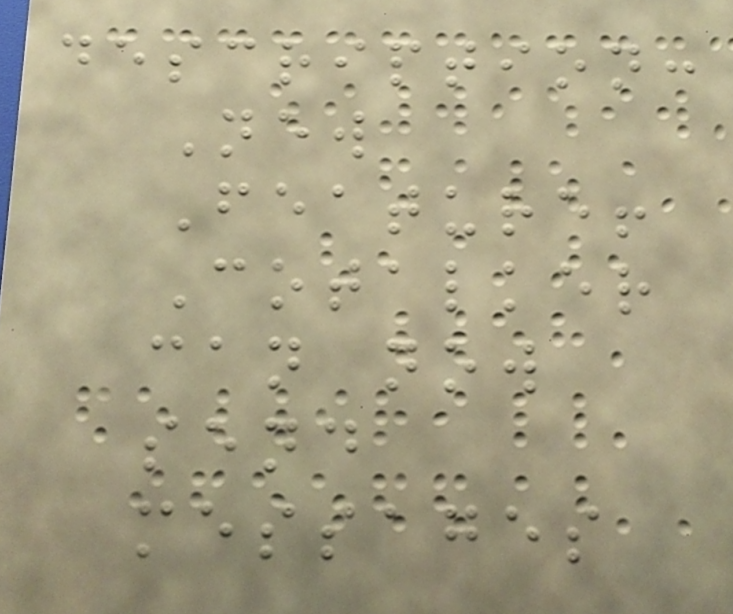description:
New
Feature!
Cotalker
can now
send
messages
